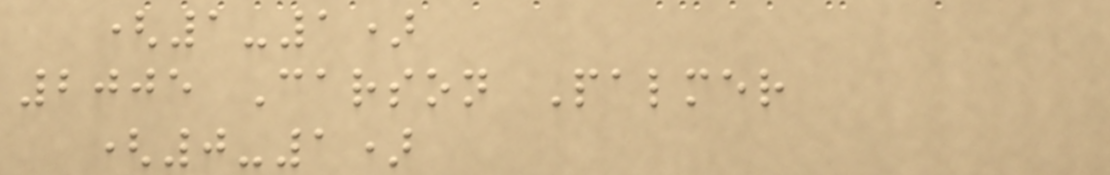(1-1)
2005 Carson Palmer
(0-1)
